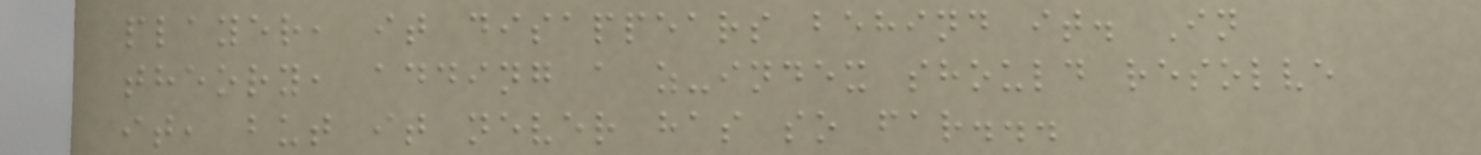player, it disappears behind it. In
theory, adding a z-index should resolve
it, but it never has so far...
